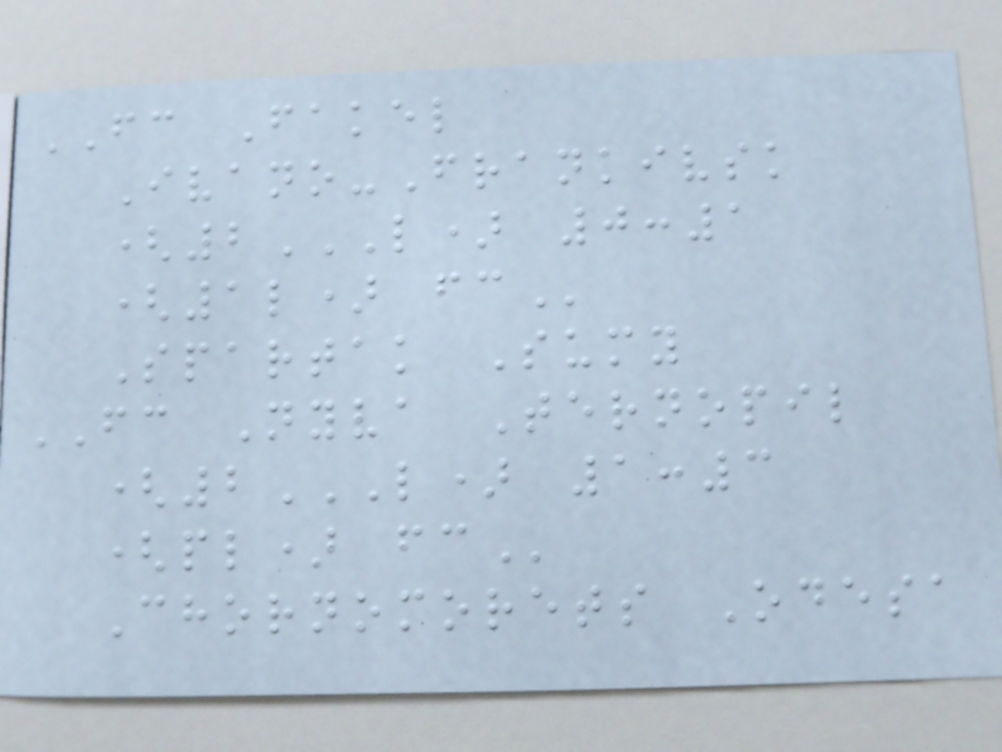FC Fakel
Ivano-Frankivsk
(2L) 0:1
(1L) FC
Spartak Sumy
FC Nyva Ternopil
(2L) 1:3
(PL) FC
Chornomorets Odesa
